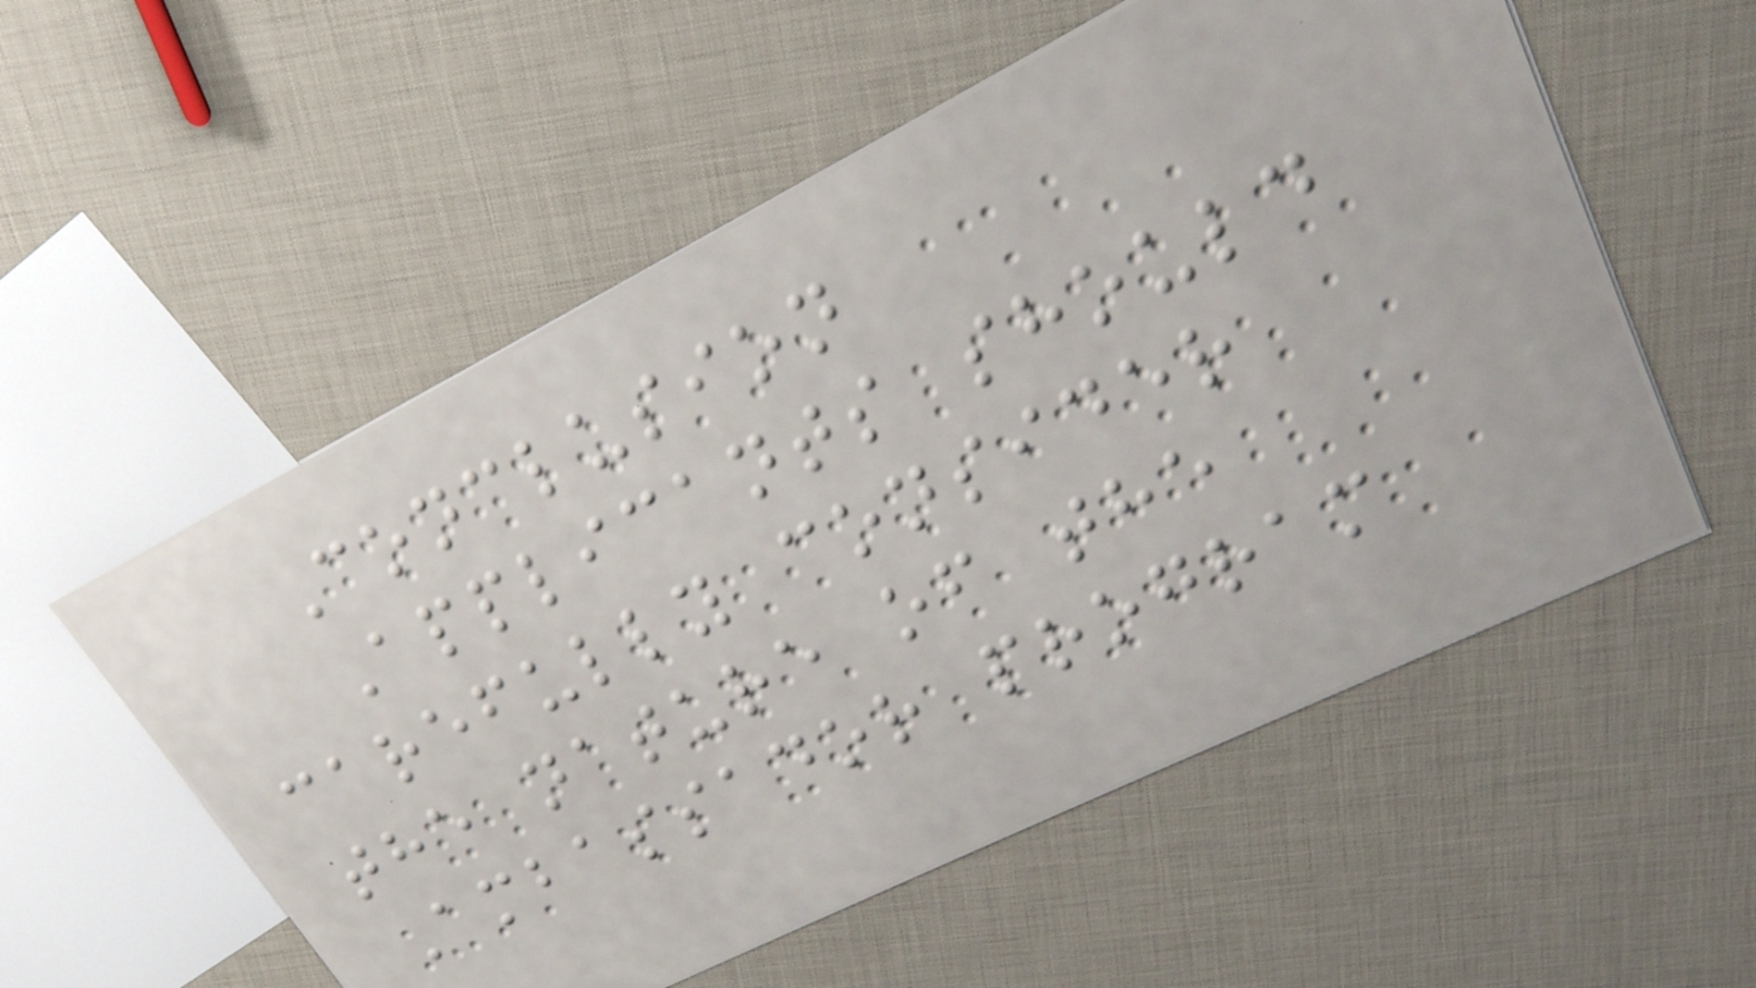Conclusion
Applicants should
carefully consider
the nature of the
Ambassador program
